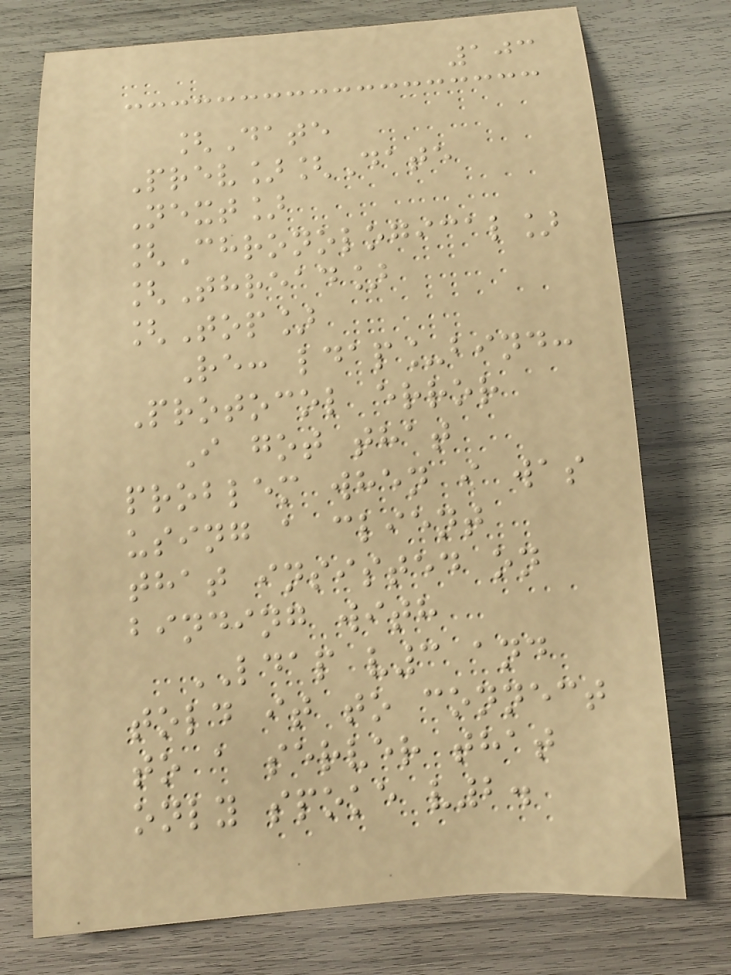103
[Date
Prev][Date
Next]
[Chronological]
[Thread]
[Top]
Re: ldap_bind:
Protocol error
I got that
problem when i was
using a client
that insisted on
binding with
LDAP v3 and
told it to connect
to a server that
only spoke v2.
